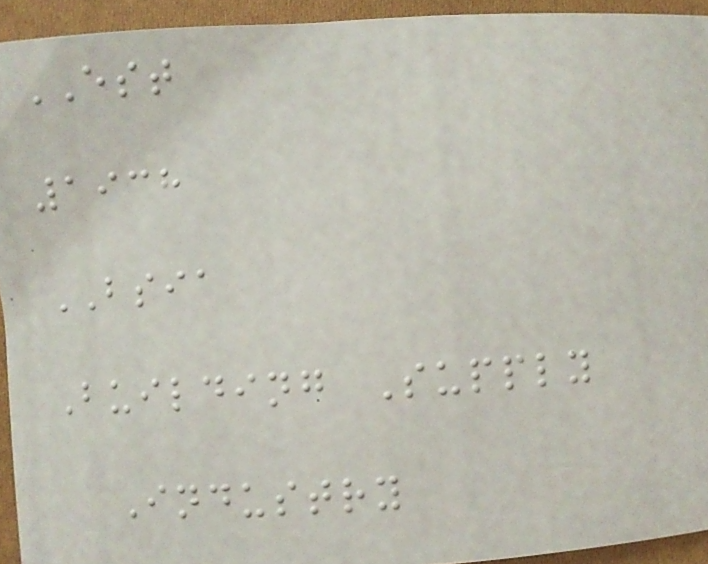EST
1938
BSIA
Building Supply
Industry
